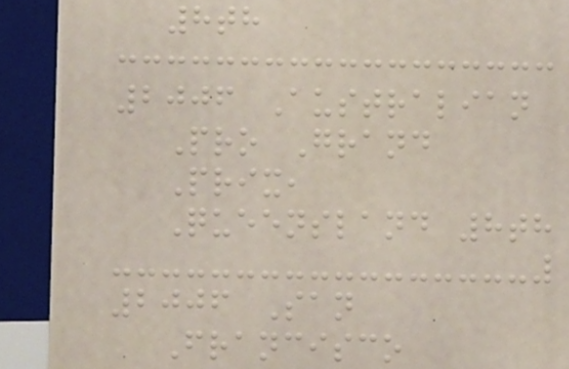8th
2006 Australian
Pro Grand
Prix,
Queensland 8th
2006 San
Francisco
